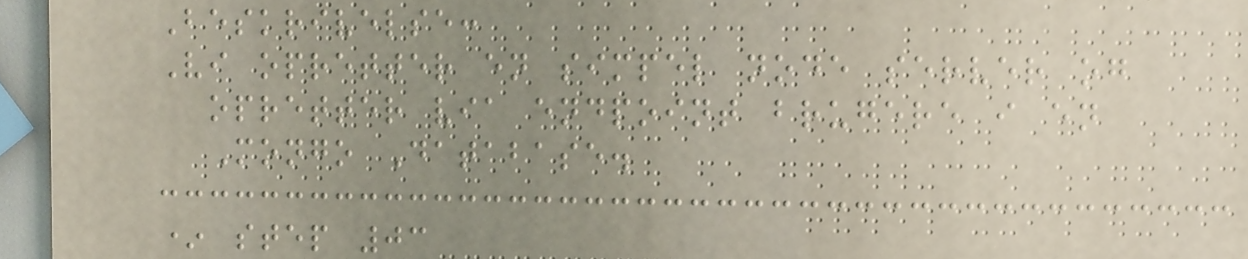Beskrivelse:
Vi opretter en simpel node server og
opretter via endpoint brugere i en
Mongo Database.
* step 03
